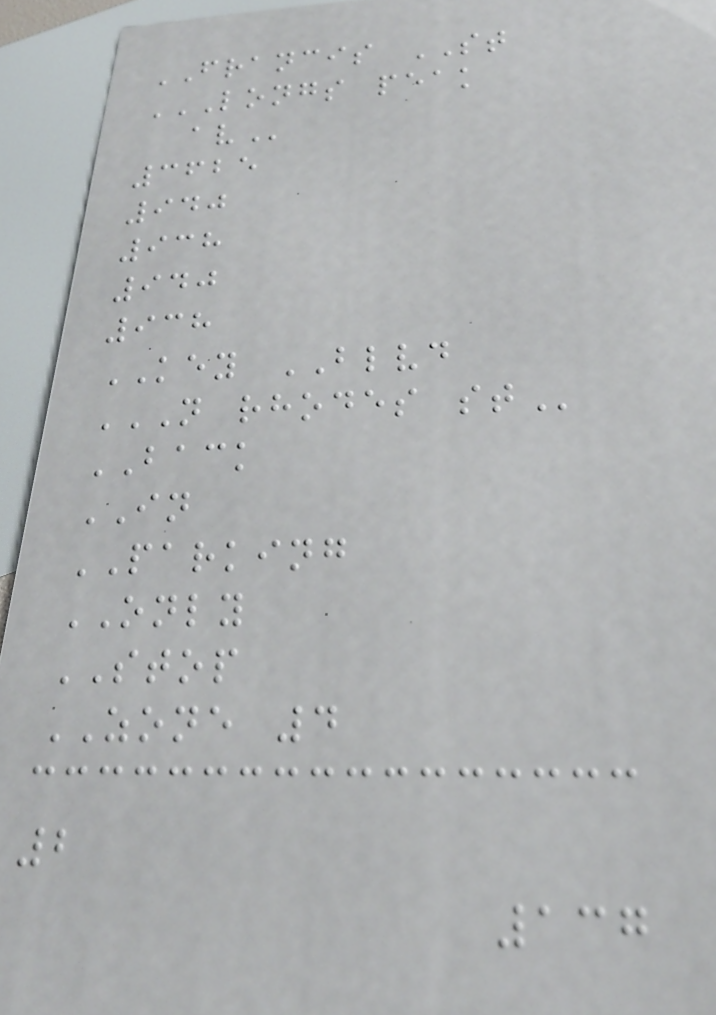FRANCIS ST
LONGS PEAK
AV
3625
940
938
940
938
KEY BLVD
N RHODES ST
BACK
IN
PARKING
ONLY
STOP
ZONE 4
2
137
